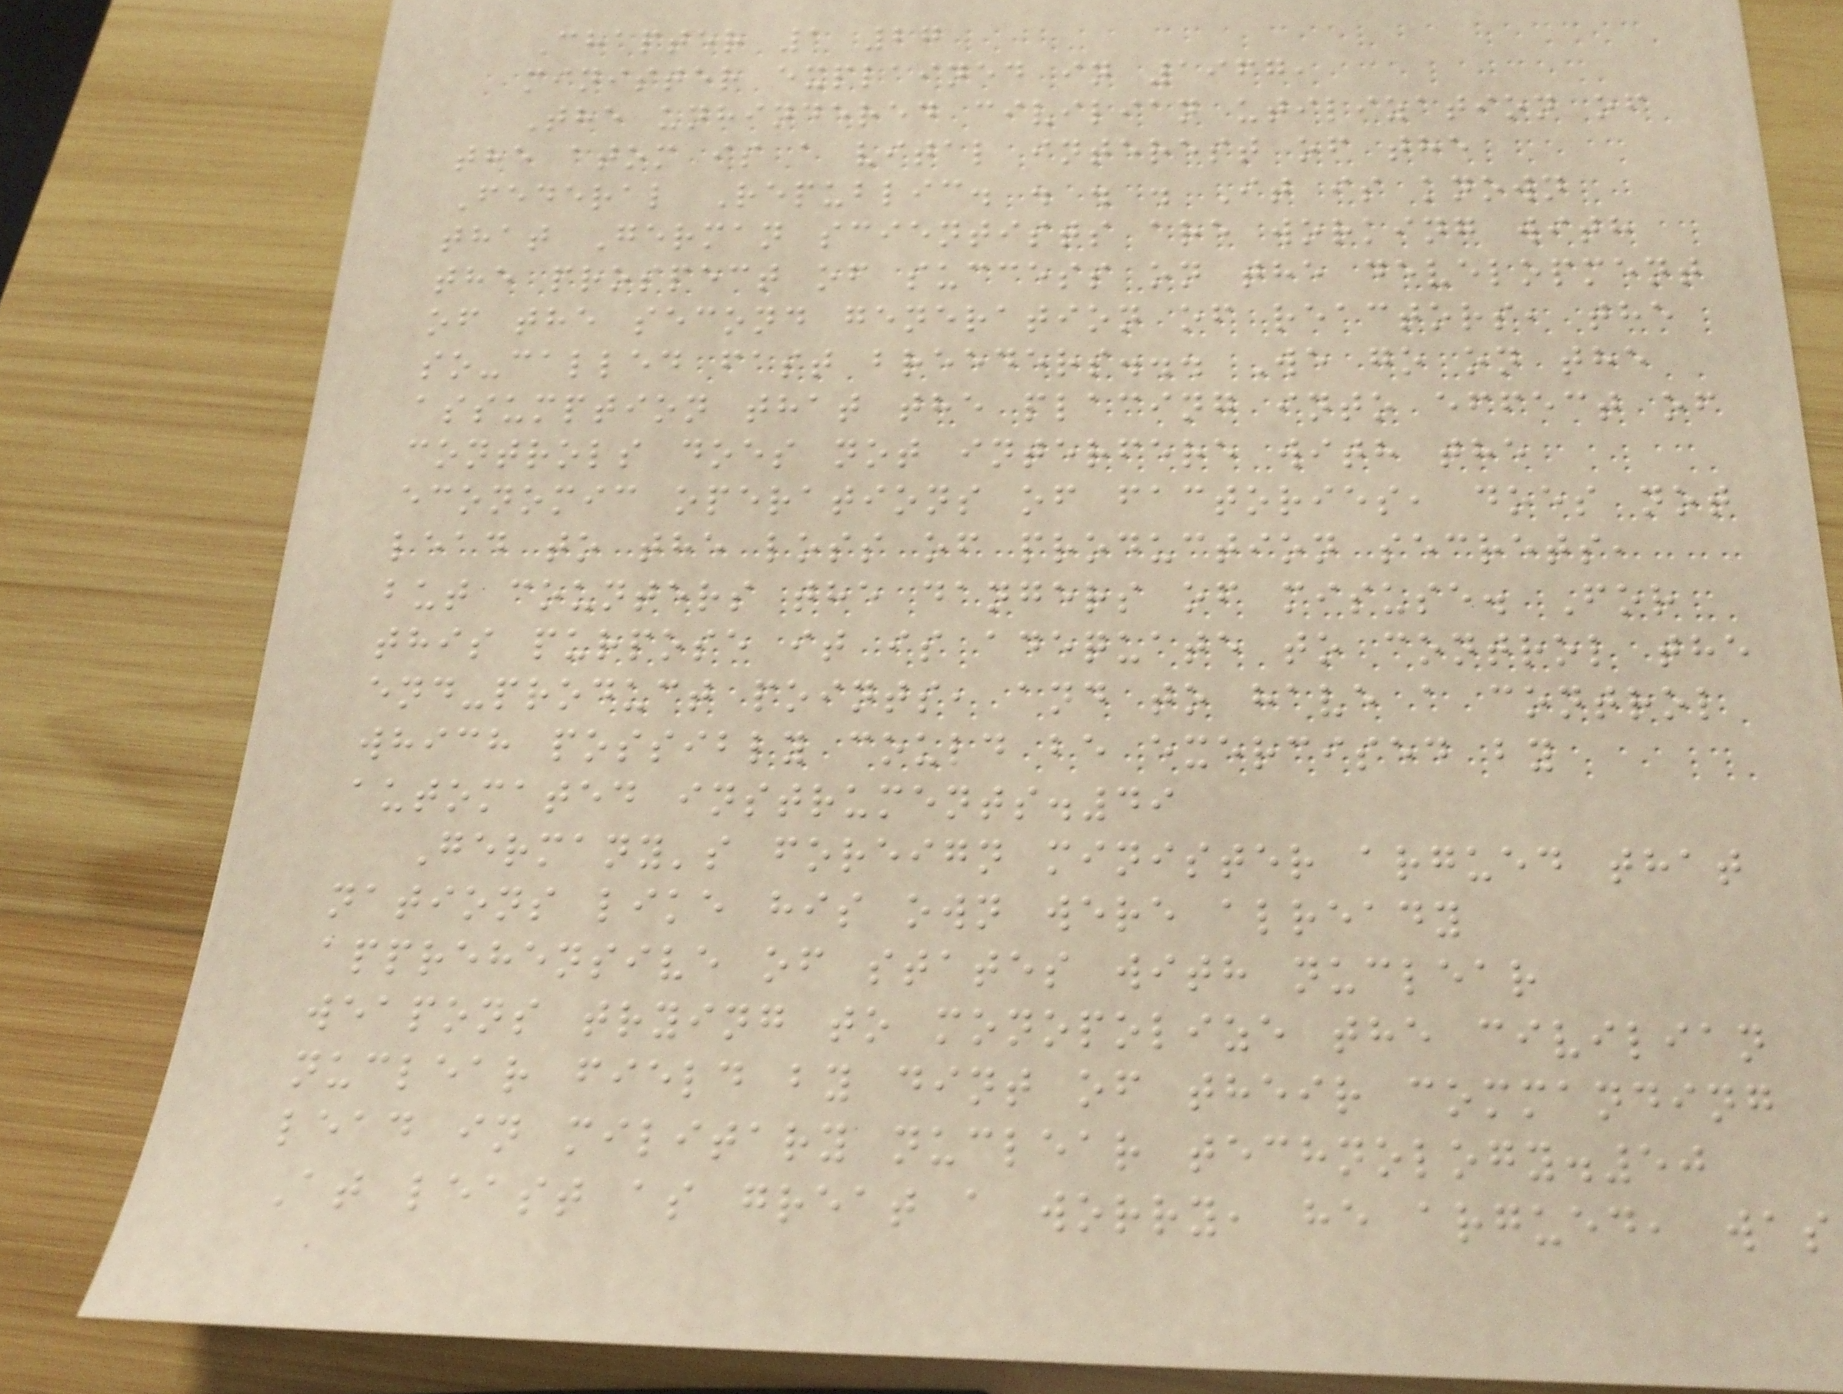Chapter 1 27
minister explained in 1967,
The unhindered civilian utilization of
the atom is a vital interest of the
Federal Republic. . . . It is known
that German scientists are working with
the prospect of success on the development
of the second generation of reactors, the
so-called fast breeders... We go on the
assumption that the placing into effect of
controls does not interfere with the
economic operations of factories, does not
lead to the loss of production secrets,
but counters the dangers of misuse. For
this purpose it is adequate to control the
end-product points, and to have a control
which possibly could be exercised by
automated instruments.49
Germany's foreign minister argued that
nations like his own were already
apprehensive of states with nuclear
weapons trying to monopolize the civilian
nuclear field by dint of their commanding
lead in military nuclear technology.50
At least as great a worry, he argued, was
